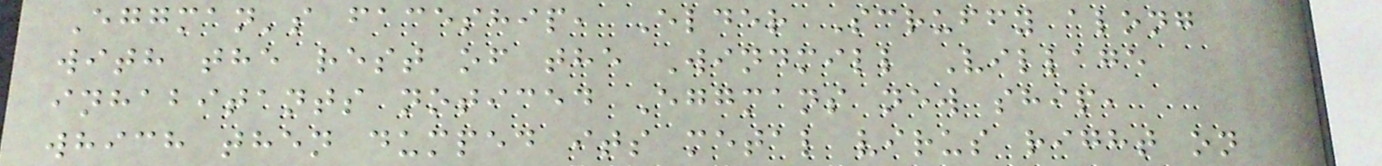Eggman's faceship, Elder Scruffy along
with the rest of the Windmill Village
inhabitants noticed Eggmans new ship,
which then dumped its metal virus right on
